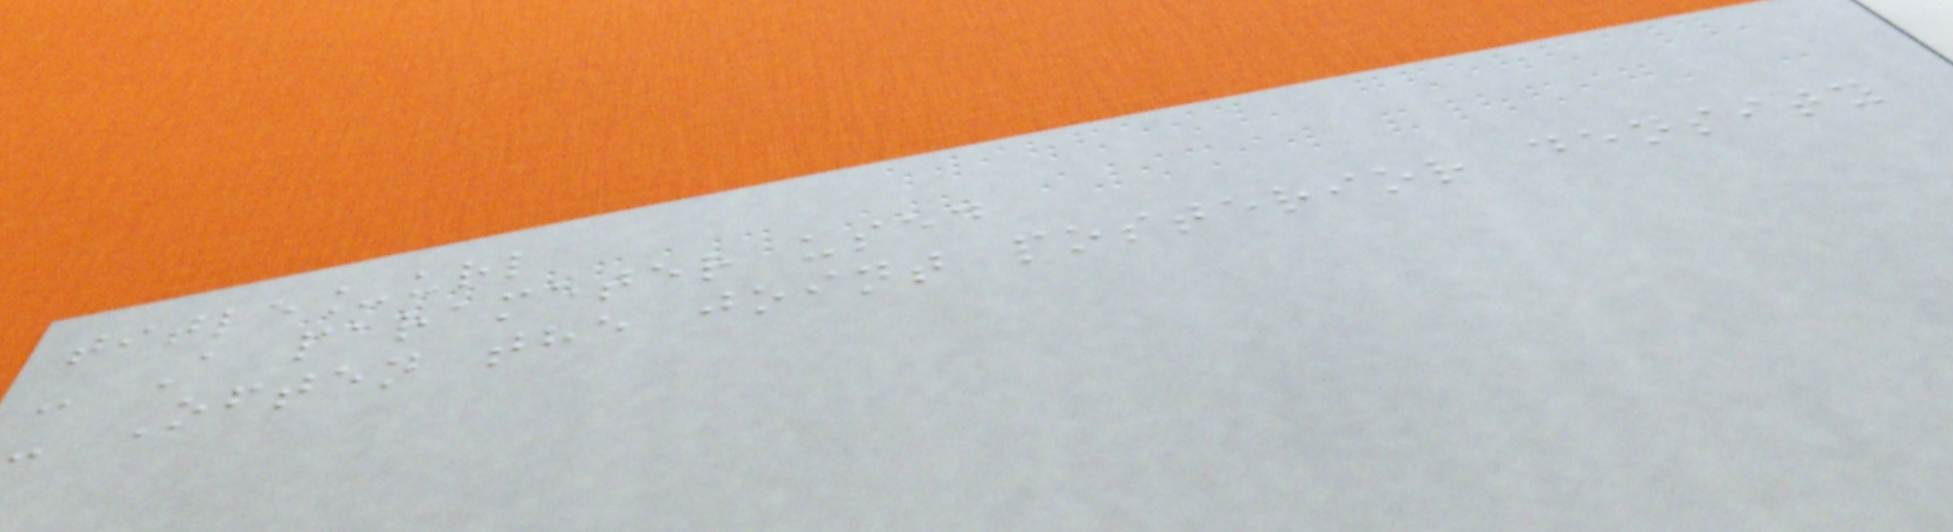title_url
- A parameter used
- Often the joint posterior density
